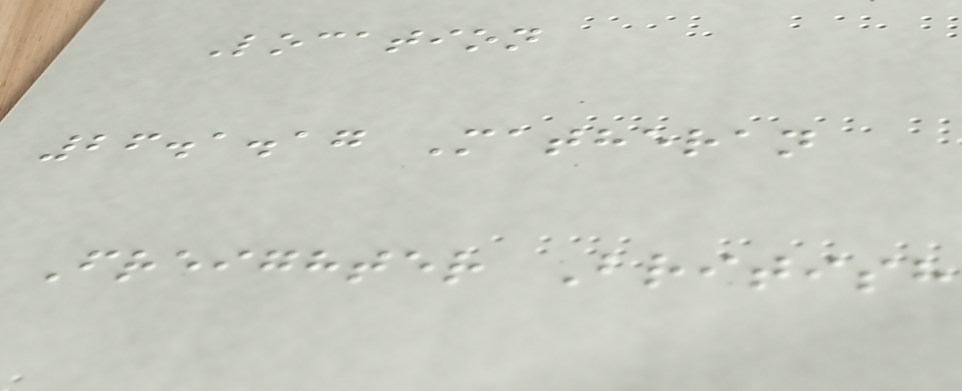Location
26.1.17 Matheran
Freighter British
